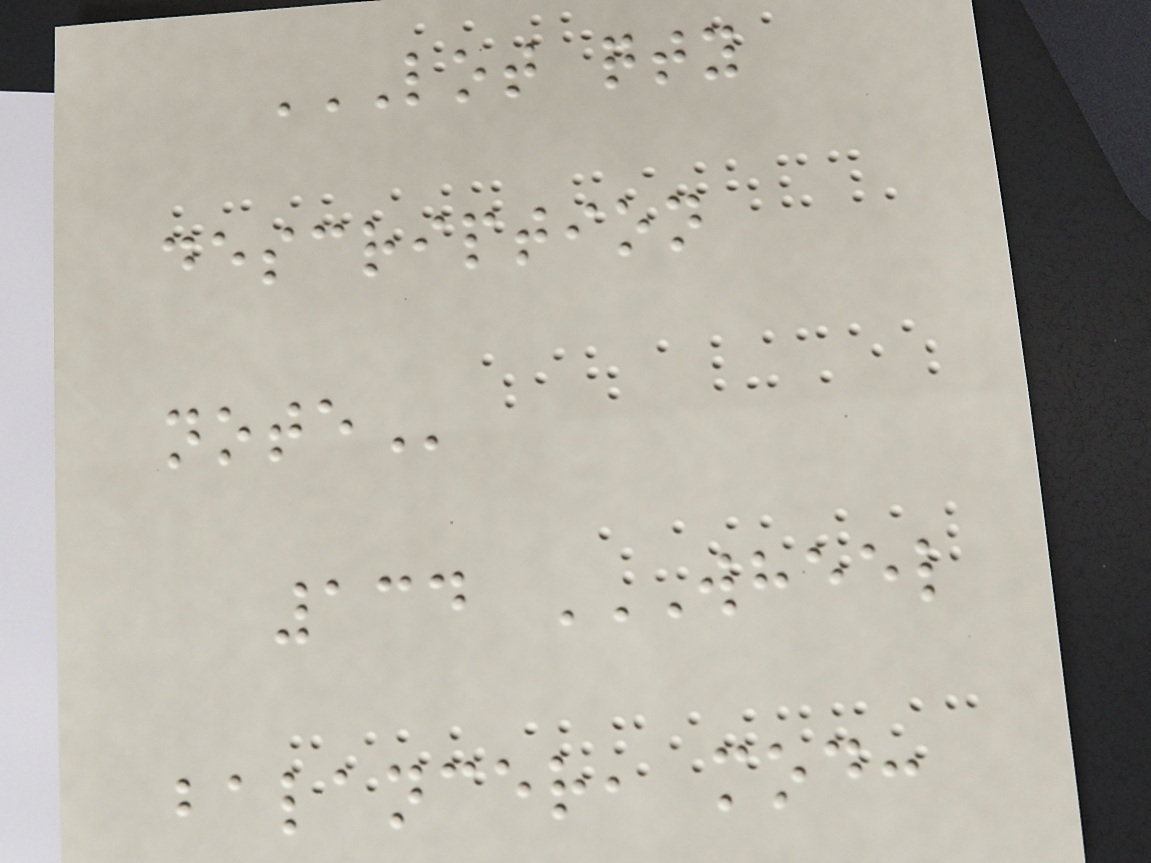LOT QTY
DESCRIPTION
NOTE
134 WHEEL
BALANCER, MOD:
